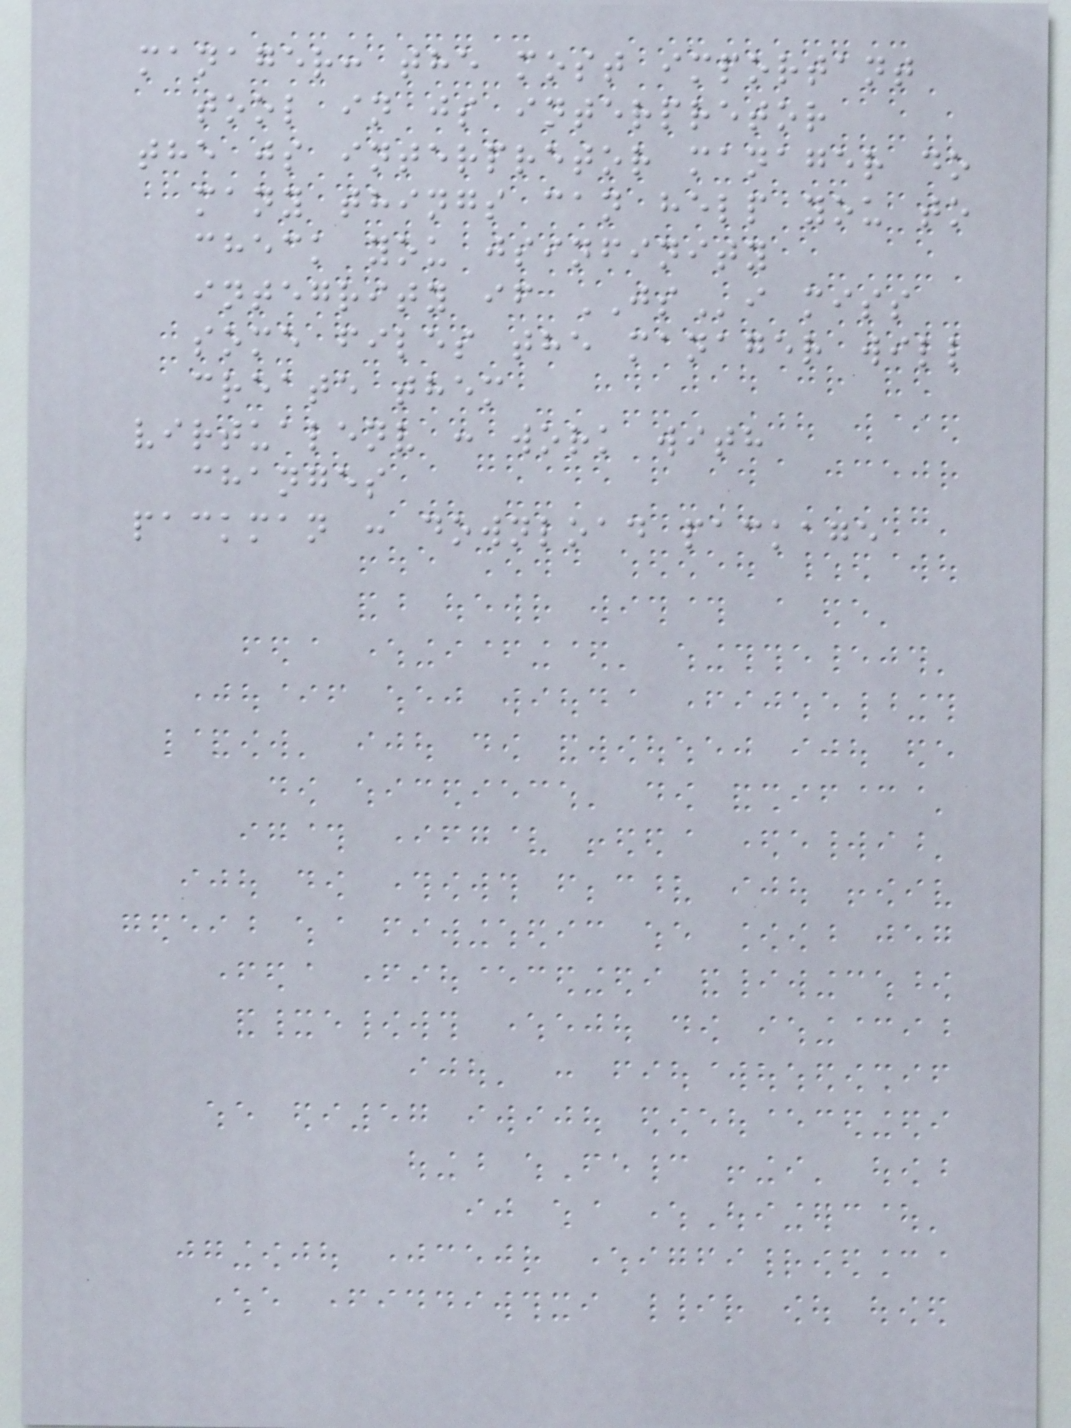manager: the most important
tool in js interpretor
the js interpretor manager do
many things can help you to
check you jsinfinity
integrity if JSi miss
some files the manager will
create them
virtualenv : work with
changes
packman : download package
